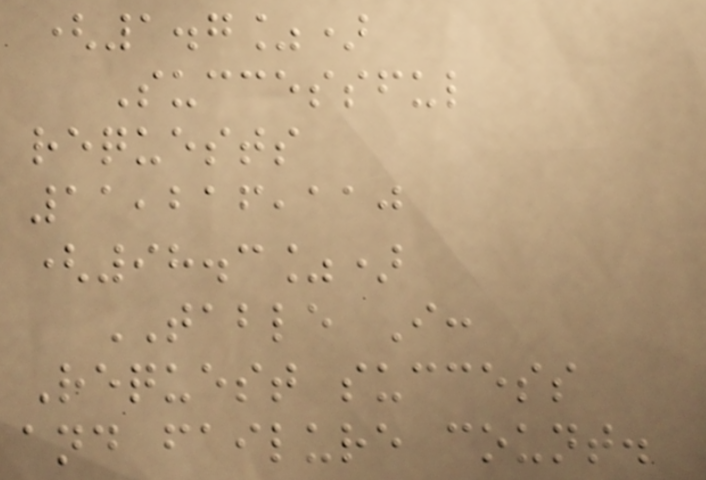(1.7%)
Successful
requests
11,216,110
(98.3%)
TABLE I:
Request success
and failure count.
